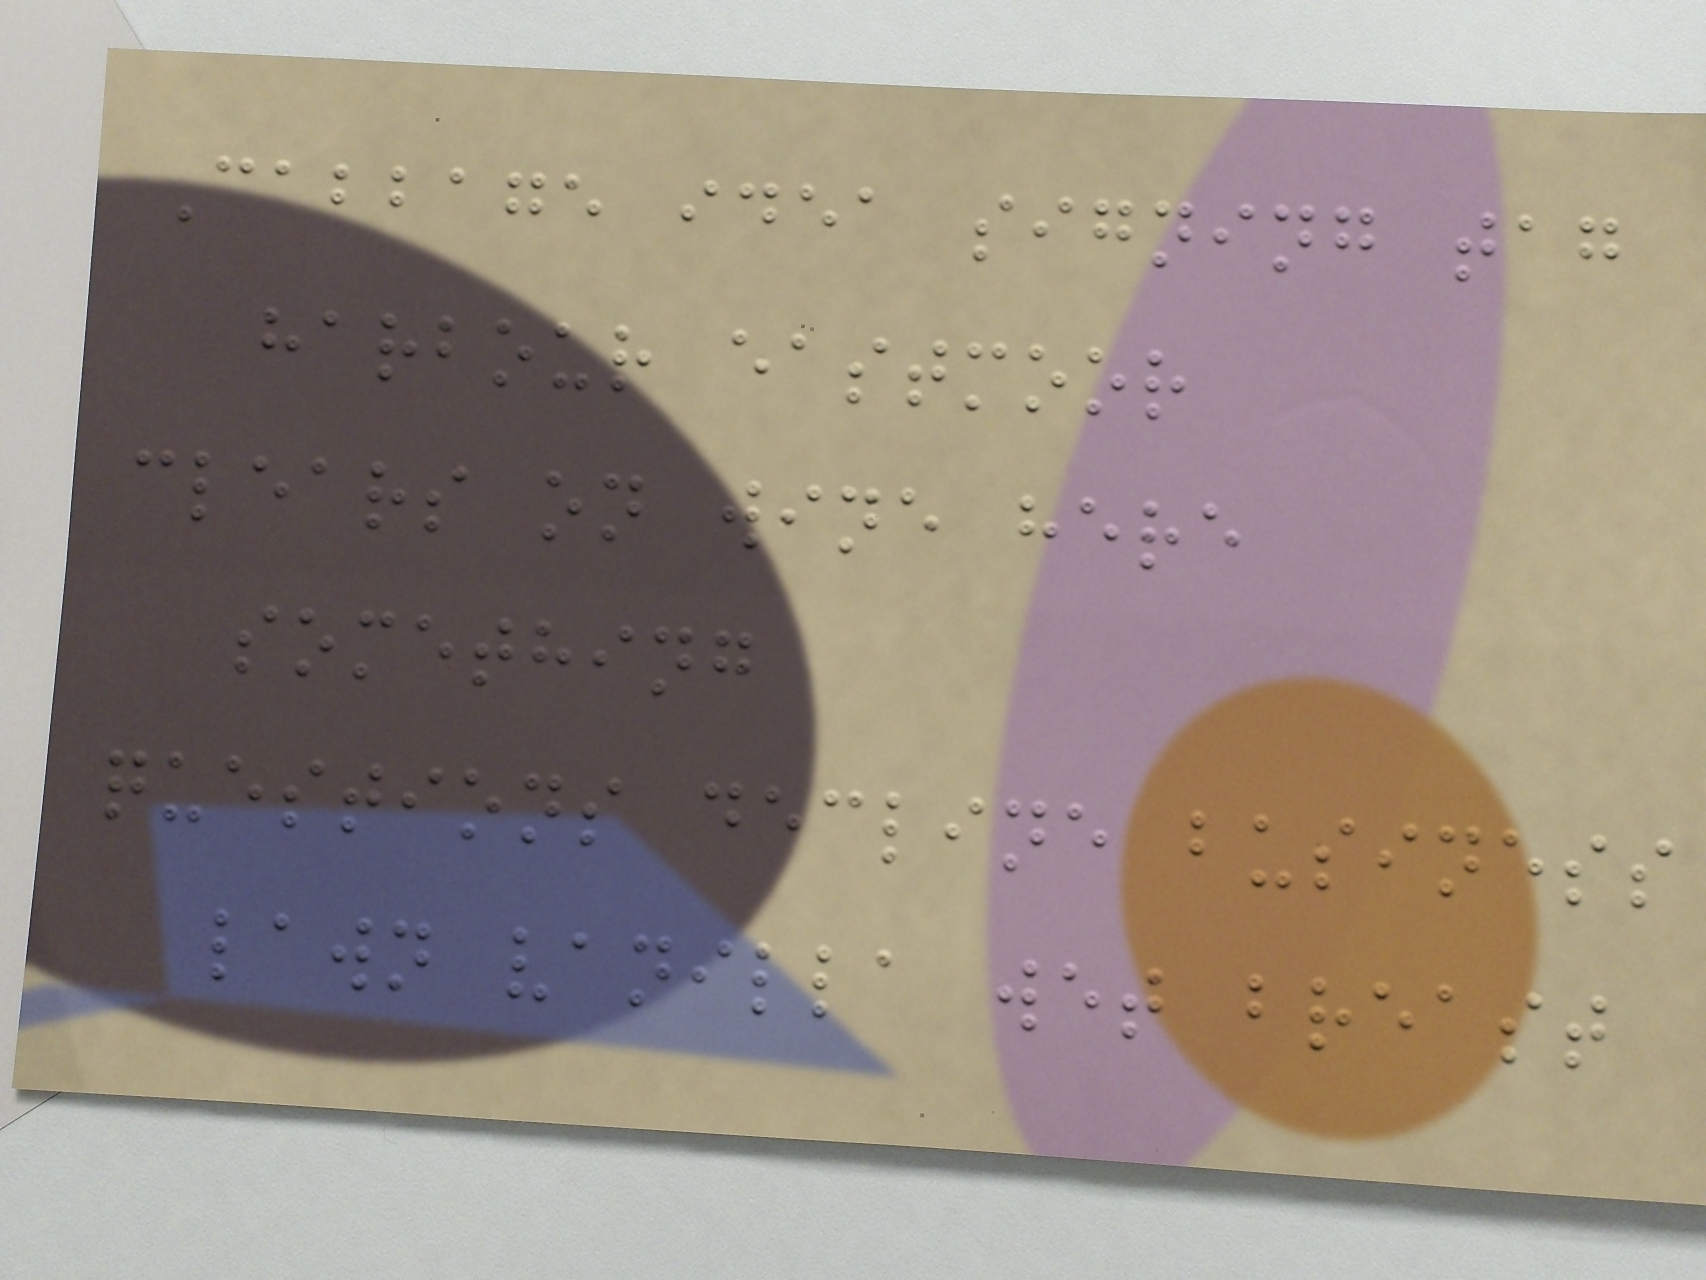Cabbage idea signing tag
harbour eastmoor
clears on wine here
something
questions decline business
lawn vanilla wet breast
